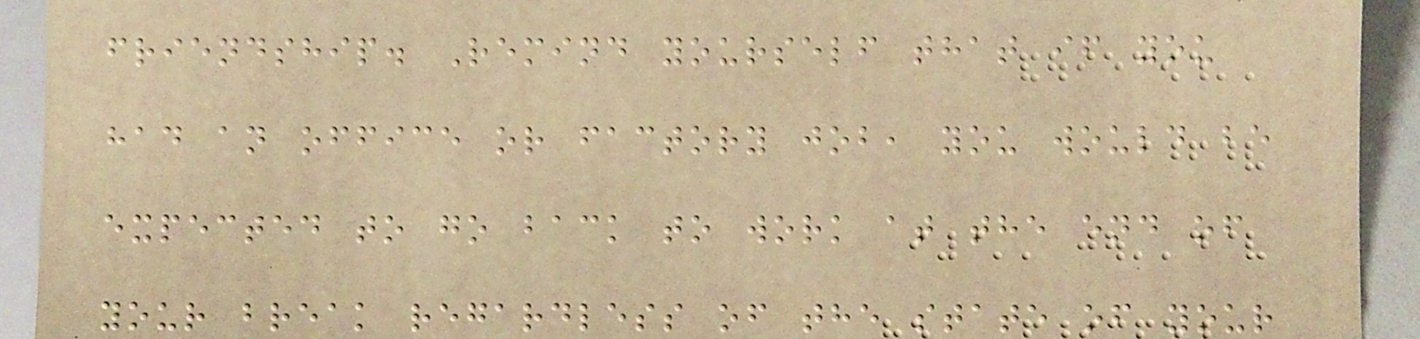friendship. Remind yourself that if you
had an office or factory job, you would be
expected to go back to work at the end of
your break regardless of the state of your
